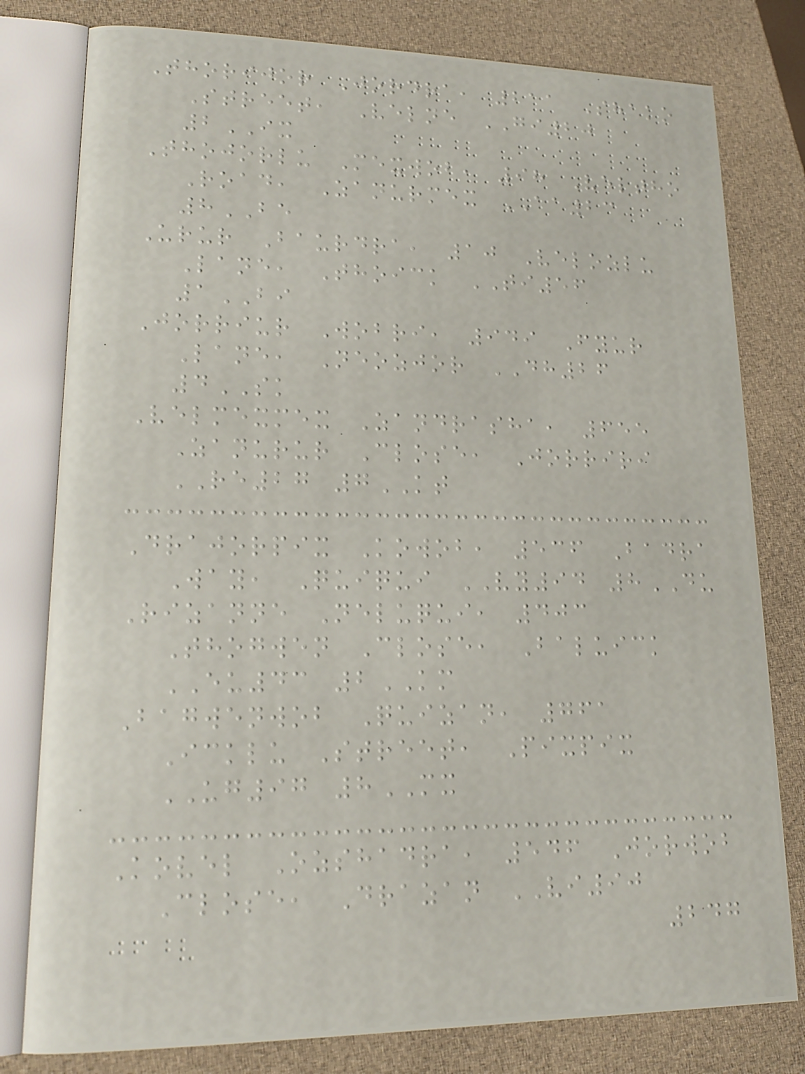Thorijor Jordra, 211 Shako
Street, Velne GI20
2IX
Thojorlu Mexwob, 98 Veltho
Road, Zanurmex AA23
8BE
Urur Baurdra, 10 Velozlu
Lane, Thoick TI56
1BI
Jorriur Wobri, 949 Fyur
Lane, Neozjor DH26
4SK
Velmexmex Zandrasha, 655
Zanurur Close, Jorriri
RE27 7KT
Drajorpix Kowob, 536 Badra
Way, Quiqui VY94 8DU
Rizanne Neluqui, 403
Thogwen Close, Baluick
EU43 2KM
Bagwenwob Quizan, 761
Icklu Street, Pixpix
UG97 8MX
Kovel Ozshadra, 546 Jorwob
Close, Drazan VI90
247
